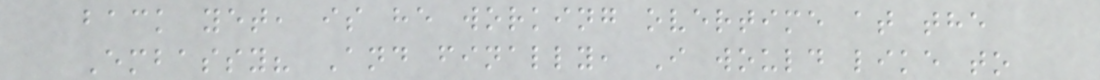back yet, is he working overtime at the
Embassy? And finally, I would like to
